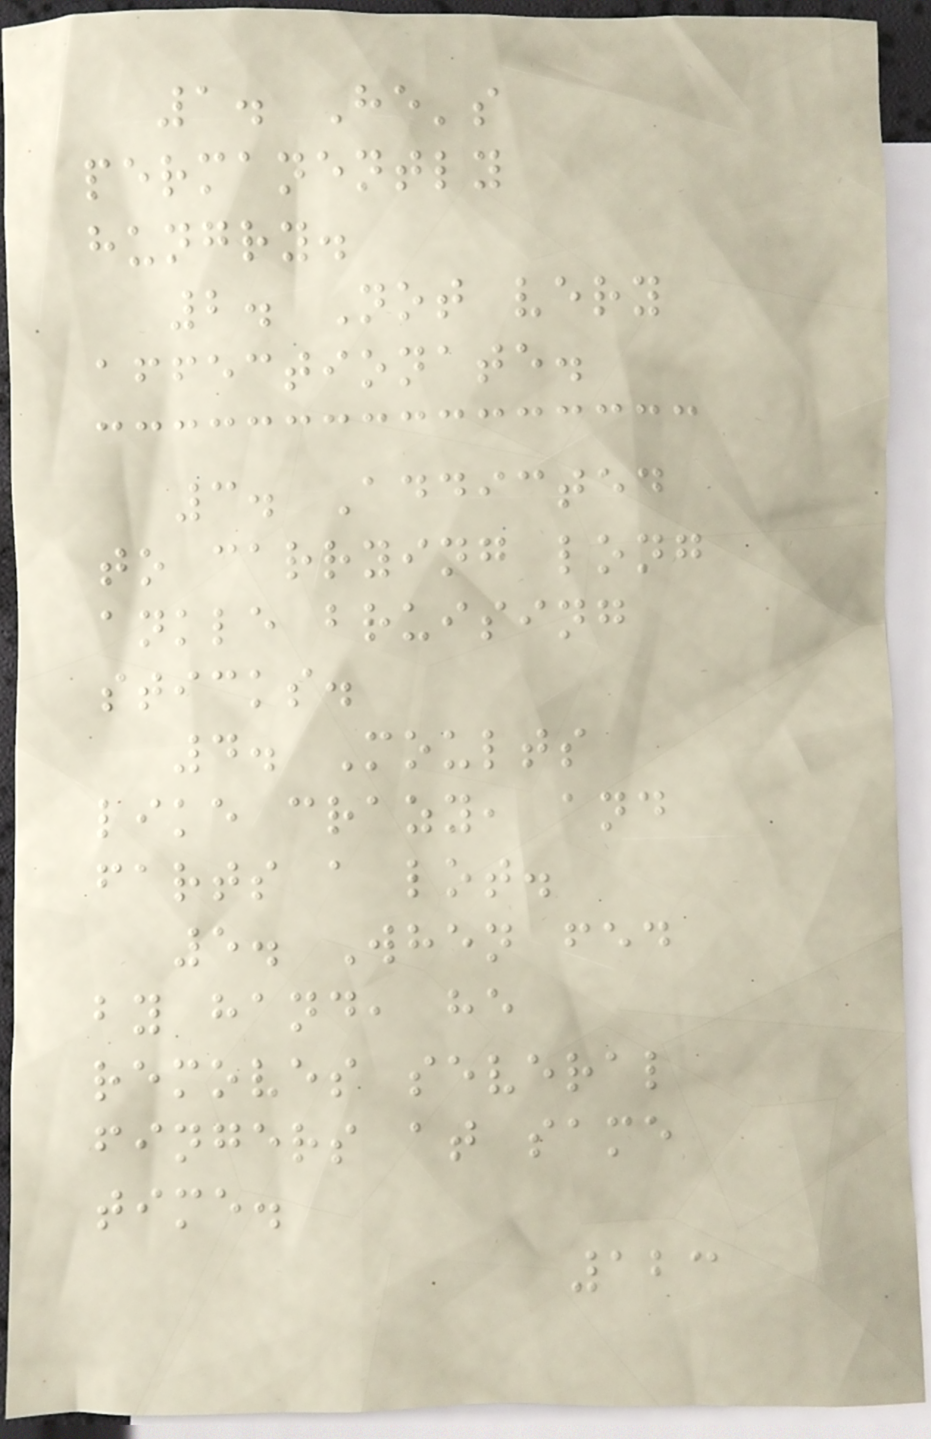1. He's
permanently
hungry.
2. Not very
affectionate.
3. Addicted
to carrying long
ankle bruising
sticks.
4. Moults
like crazy, and
farts a lot.
5. When fed
by hand, he
removes several
fingers at same
time.
123
